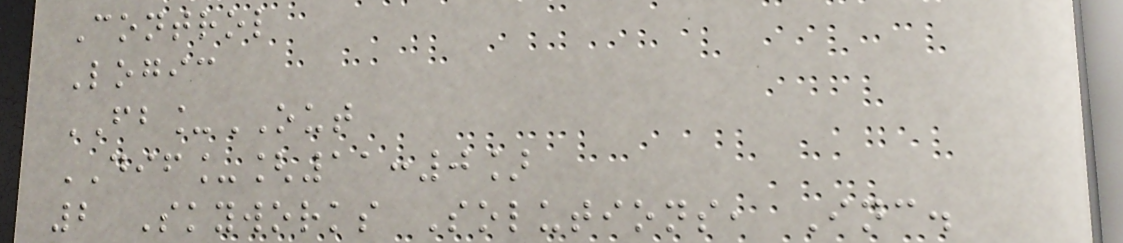Control
Logic
FB_OUT
DIF_[11:0]
2 Skyworks Solutions, Inc.
